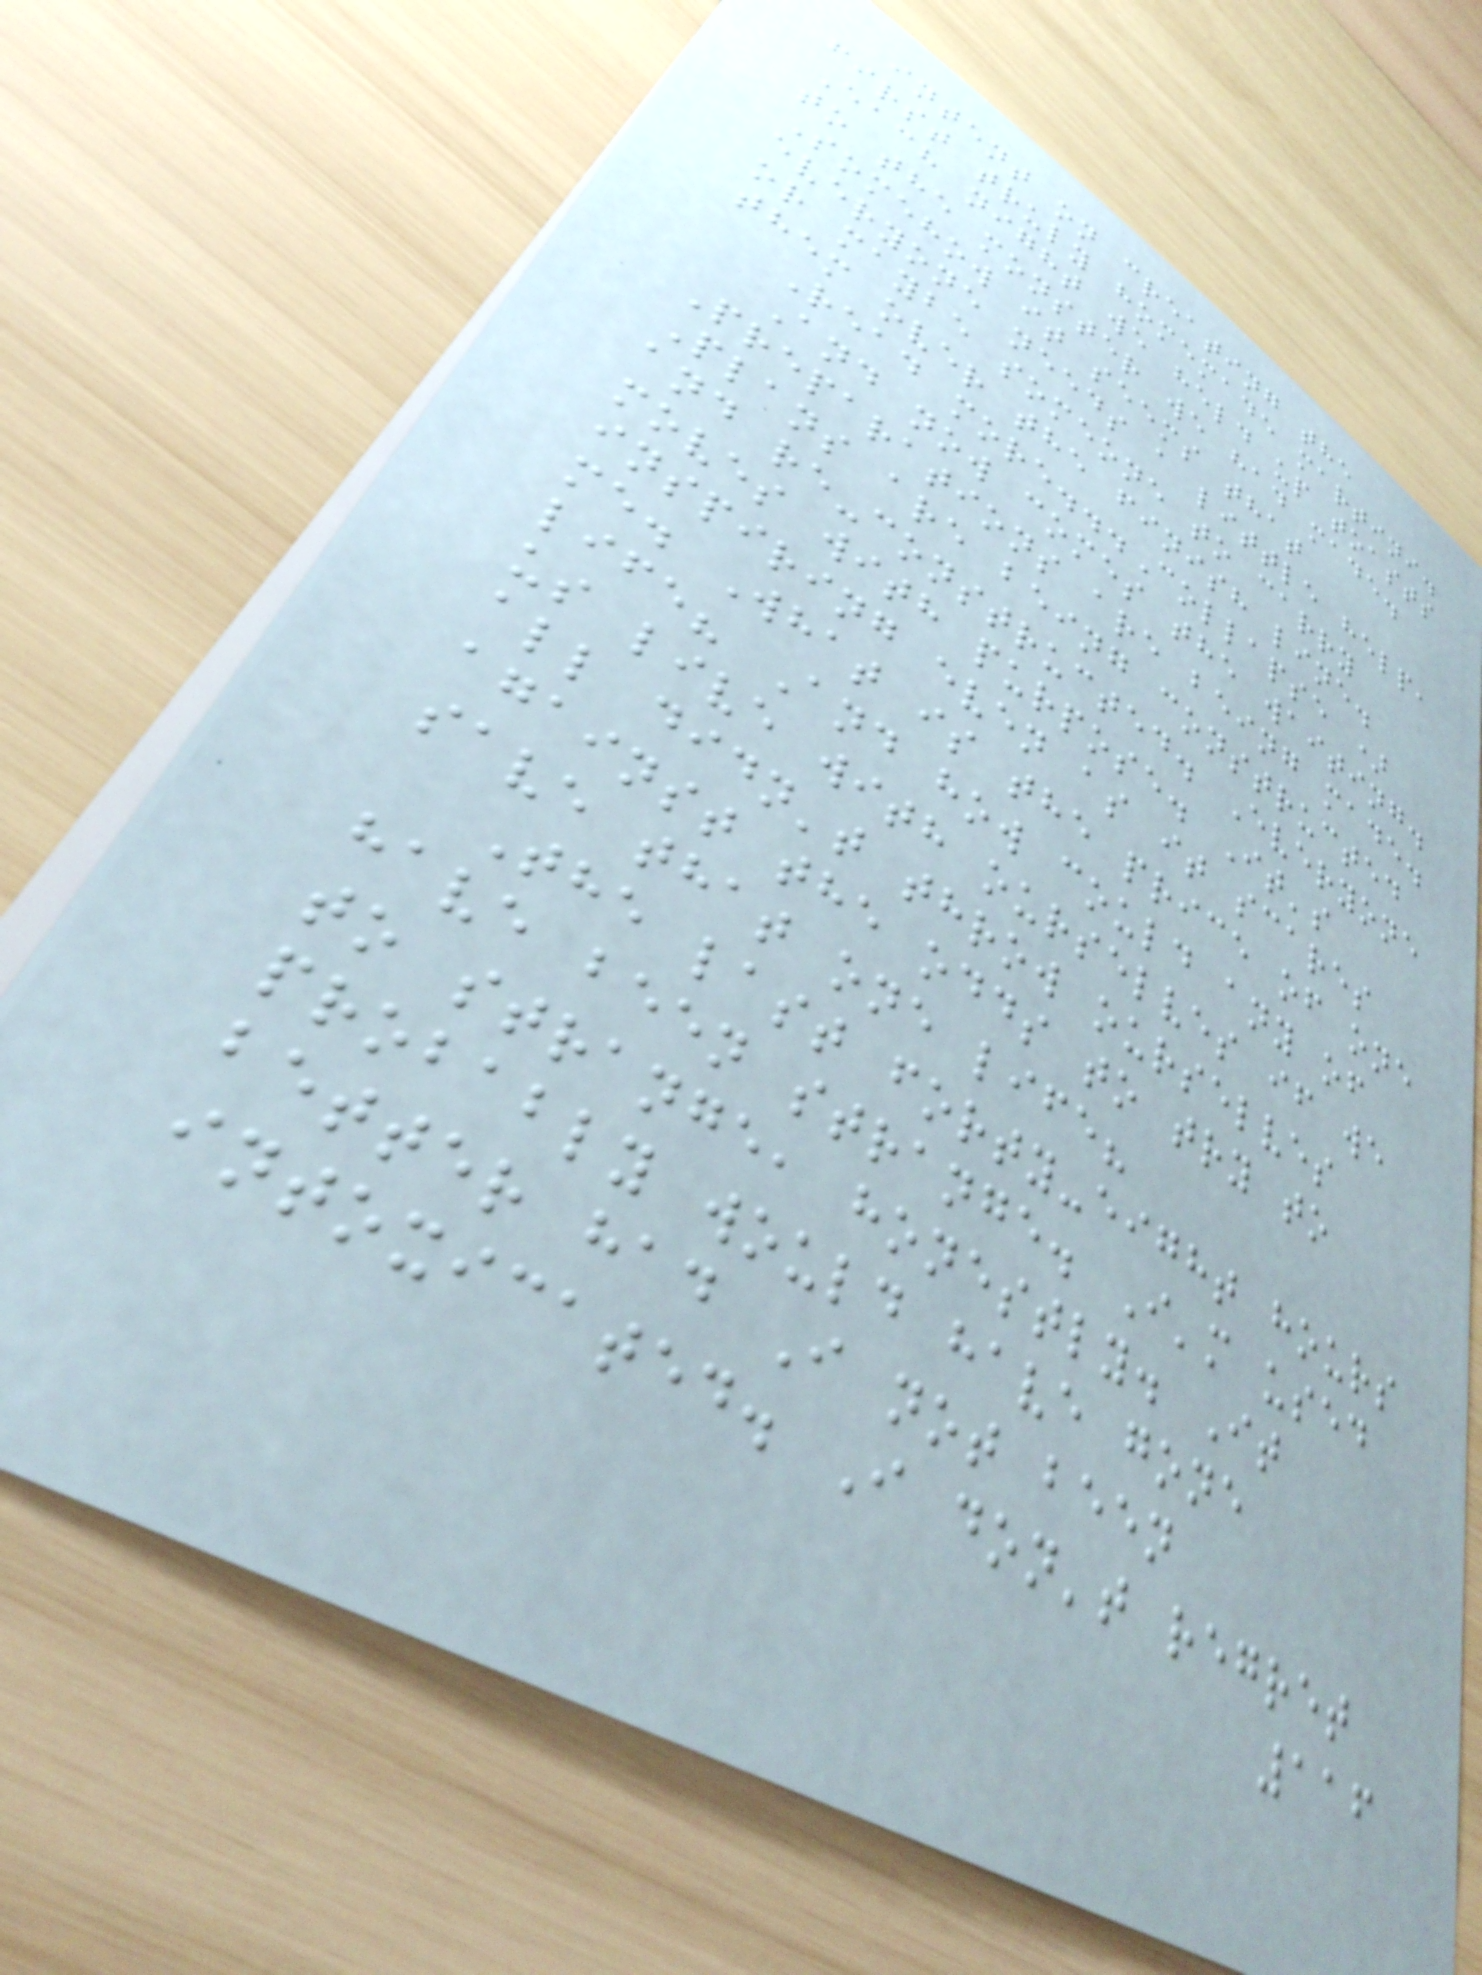intent on creating the
first truly homemade martini.
Each night we held up toasts
to the monster we had made.
Somehow it seems that
everyone needs a little help,
or maybe someone to carry
them over the finish line.
Read more...Collapse )
And now comes the waiting.
Preparations are being made.
Plans are being constructed
and re-constructed. Everyone
moves with purpose. It's
inspiring even as it scares
me. What is the price of one
life? And how could any of
us live with ourselves if we
all didn't throw ourselves
against the odds to try to
save that one life?
The last forty-eight hours
have been strange. I'm used
to strange, honestly. It
probably would have gone
better had I not been
intoxicated. I don't regret
116
